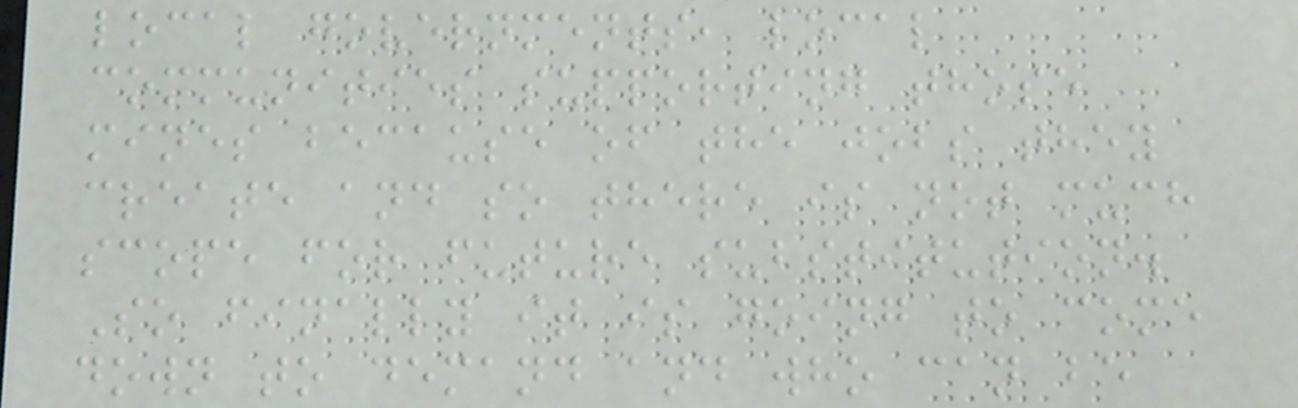local governments, local
communities supporting those
mines because of the jobs they
create and so there is not much
scope for future substitution.
So finally it is going to come
down to demand and who can be
